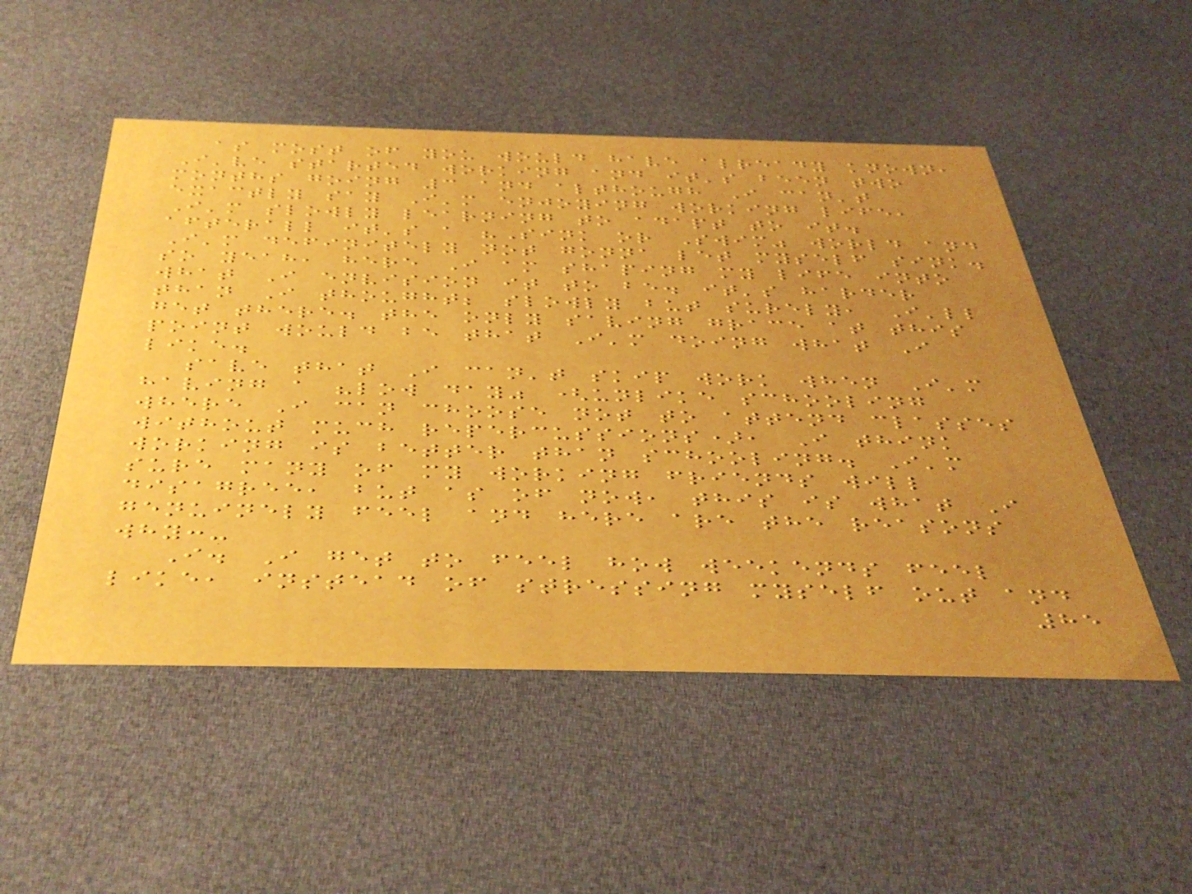as most of you would have already known,
I've started working and it's been two
months going 3 and although I can't
exactly say I'm enjoying working life,
I'm slowly learning to adapt to it.
afterall it's a "Sink or Swim" world and
I'm definitely not gonna let myself sink.
so yeah, here I am shaping my life into
what I envision it to be. it's harder
than I thought; slowly but surely, I'll
get there. the only saving grace at this
point would be that I'm doing what I
like.
save that I can't skip work when I'm
having a "low day" (unlike schooling
where I can choose not to attend classes
without much repercussions), I think
working is better than schooling. I'm
sure many of my working friends will
disagree, but as of now, this is what I
genuinely feel and here are the reasons
why:-
I. I get to feel how weekends feel
like, instead of stressing myself out and
85
